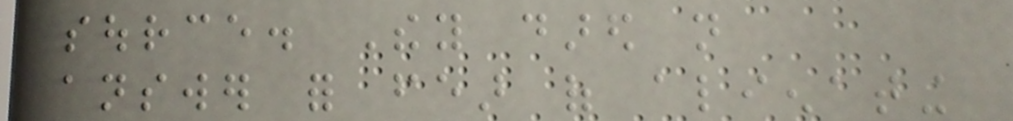source. They dared not
answer for fear of alienating
